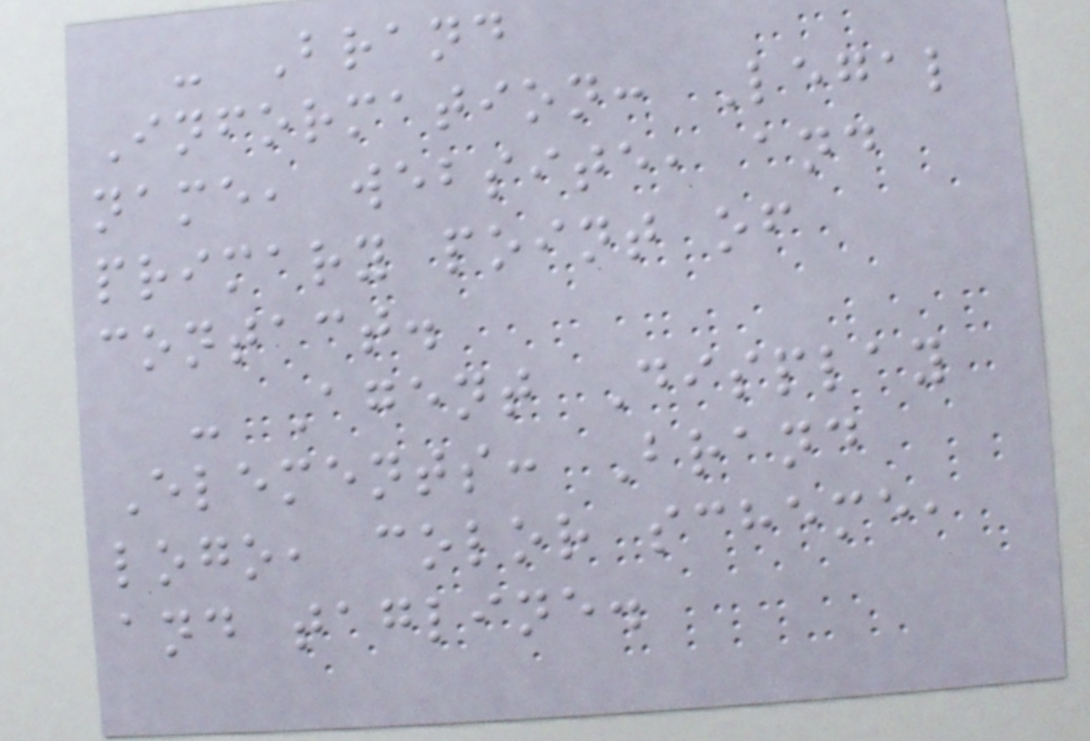- Brand
Information: Legal
name, website, and
primary point of
contact.
- Agent Display
Elements: Brand
logo, color scheme,
and tagline.
